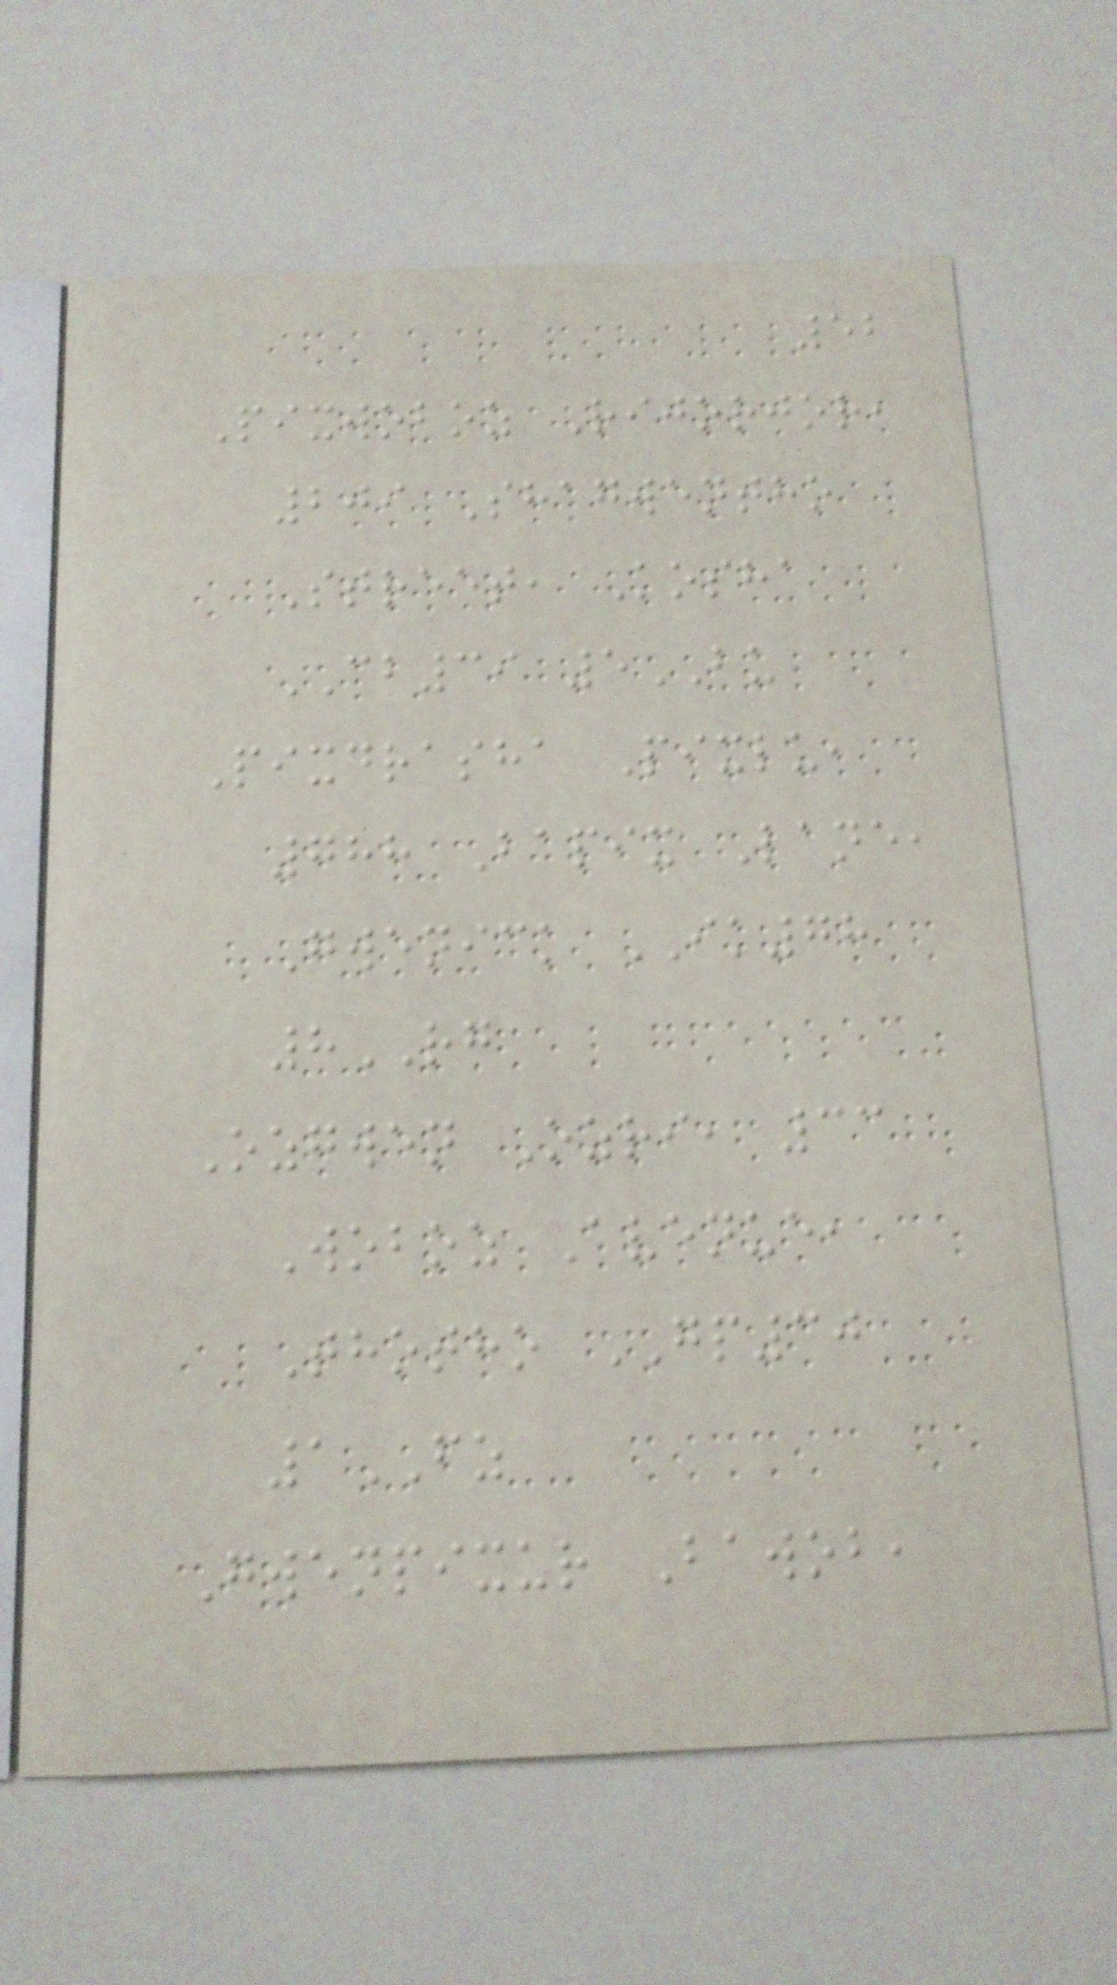52
Pixwoboz Rijorjor,
209 Shagwentho
Street, Kosha
CB39 5BU
Pixdrasha Pixlu,
788 Bapix Lane,
Gwenick IK78
8RG
Ozgwen Ozri, 33
Woboz Avenue,
Thotho GP30
1FZ
Gwenpixur Bawob,
